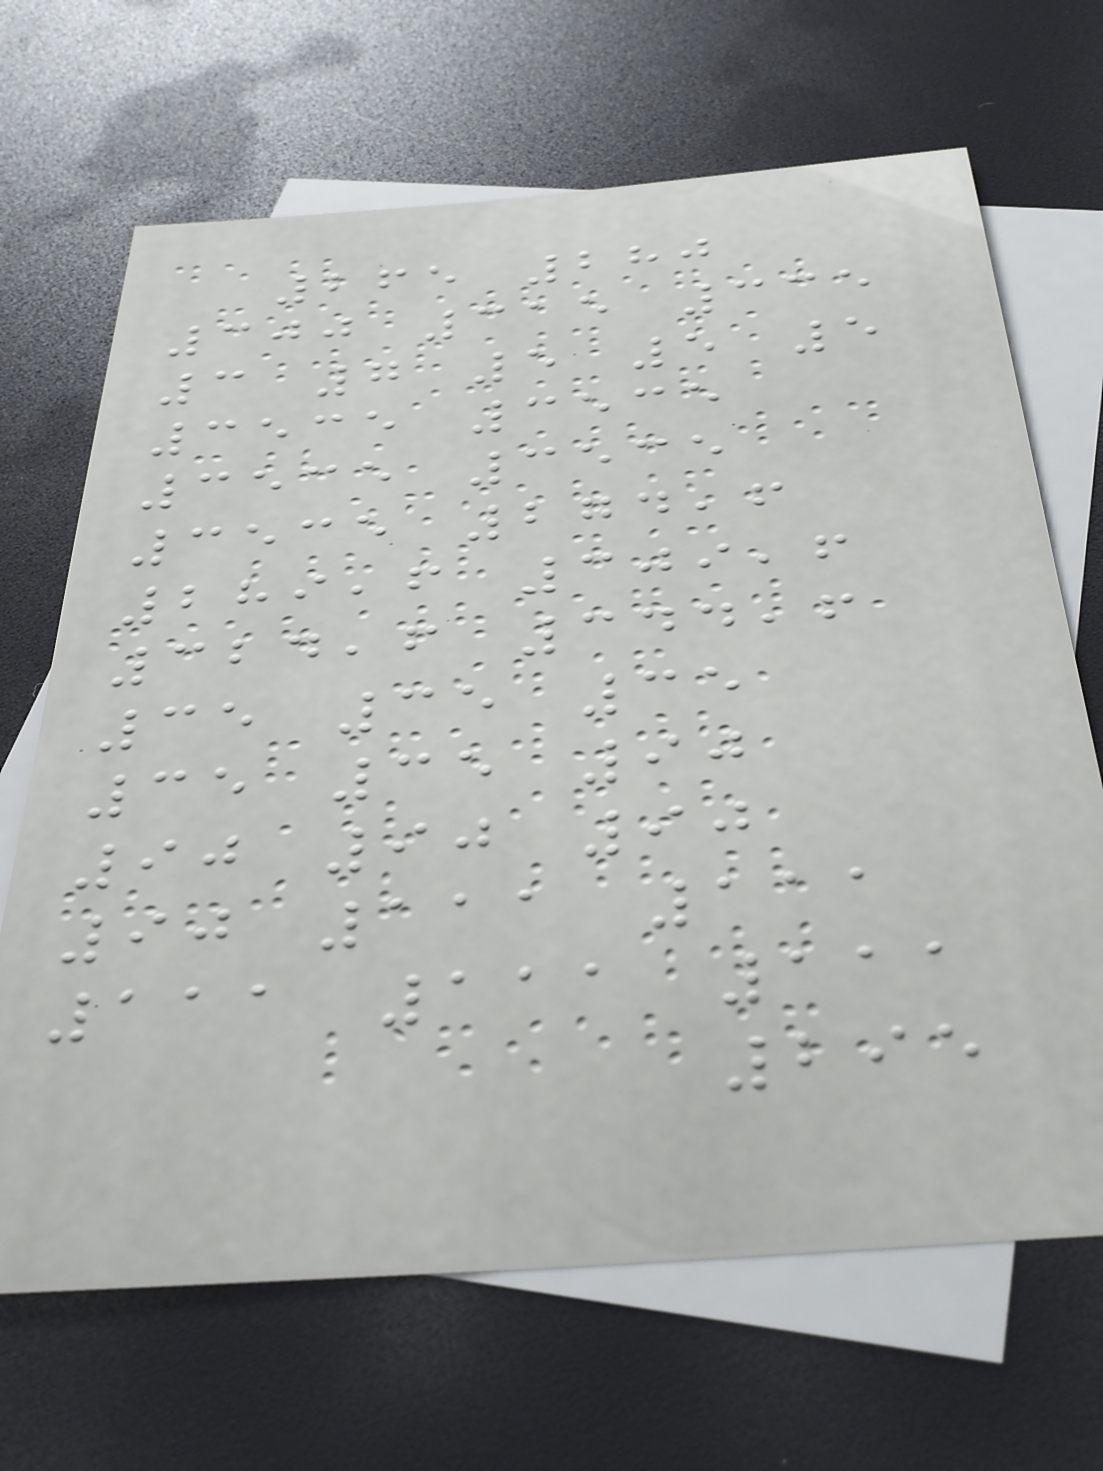265 280
300 315 335
3 7 5 5 5
3535 3535
3535 3535
3535 274,6
289,6 309,6
324,6 344,6
35 35 35
35 35 90
90 90 90
90 111 111
111 111 111
295
